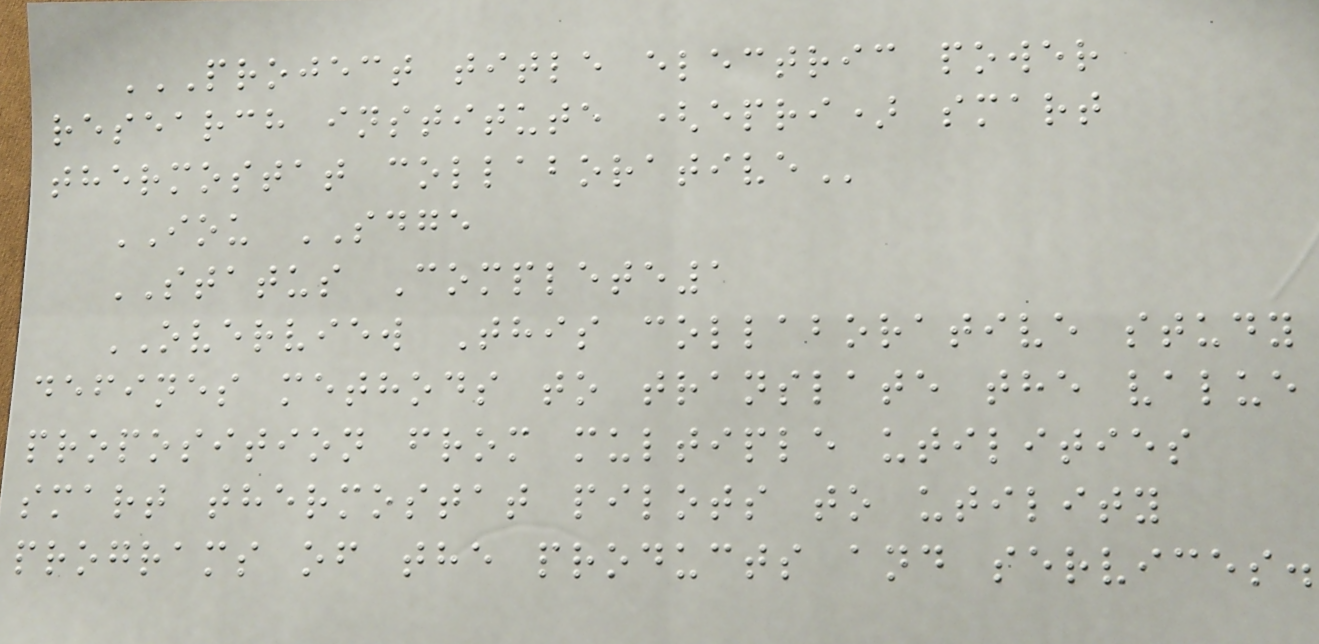PROJECT TITLE ELECTRIC POWER
RESEARCH INSTITUTE (EPRI) SMART
THERMOSTAT COLLABORATIVE
IOU SDGE
STATUS Complete1
OVERVIEW This collaborative study
defines methods to translate the value
proposition from multiple utilities
smart thermostat pilots to utility
programs of the products and services.
